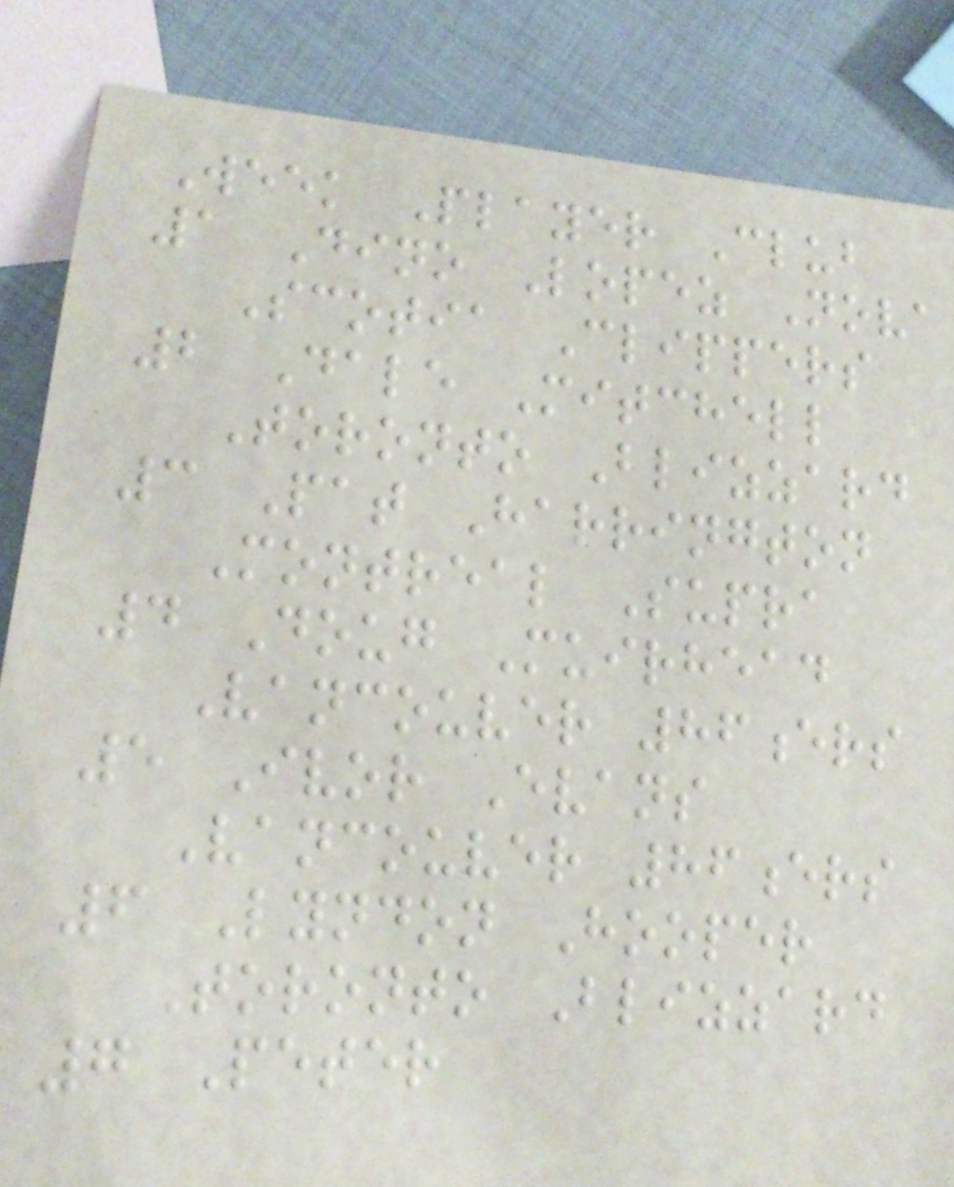Week Player Club
1 Dino Lopez Nova
Scotia Clippers
2 Dale Mitchell
Toronto Blizzard
3 Pat Harrington
Montreal Supra
4 Doug Muirhead
Vancouver 86ers
5 Ivor Evans
Vancouver 86ers
6 Lyndon Hooper
Toronto Blizzard
7 Peter
